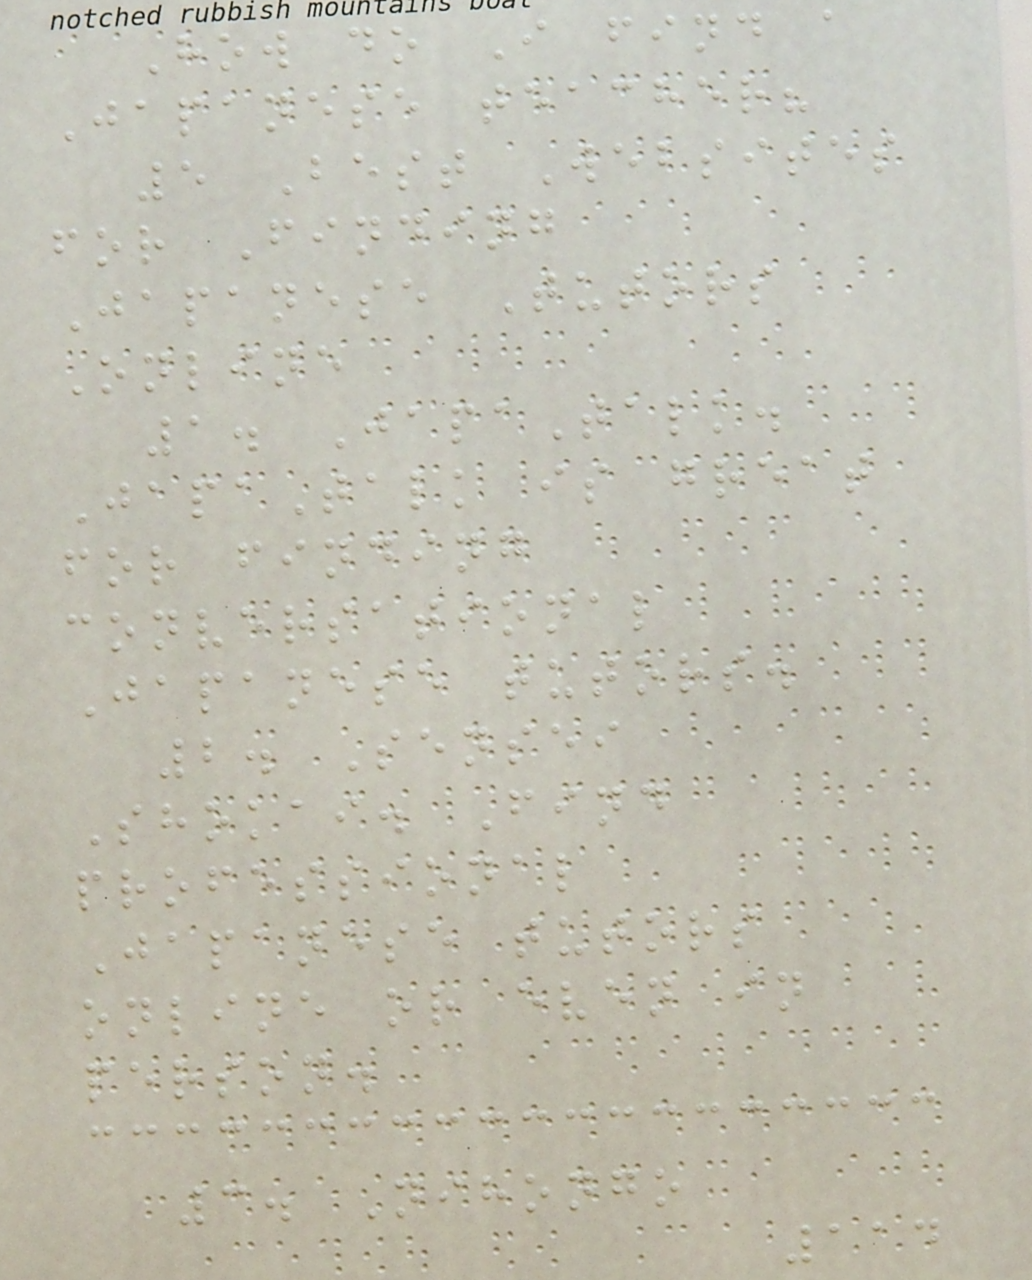How do I find a
Japanese teacher?
5 Best Websites
for Finding
Japanese Tutors
Online
1. JapaTalk.
JapaTalk is great
for finding
conversational
Japanese tutors.
2. Sensei
Shokai. Find
professional
Japanese tutors
online or even in
person.
3. Nihongo
114
